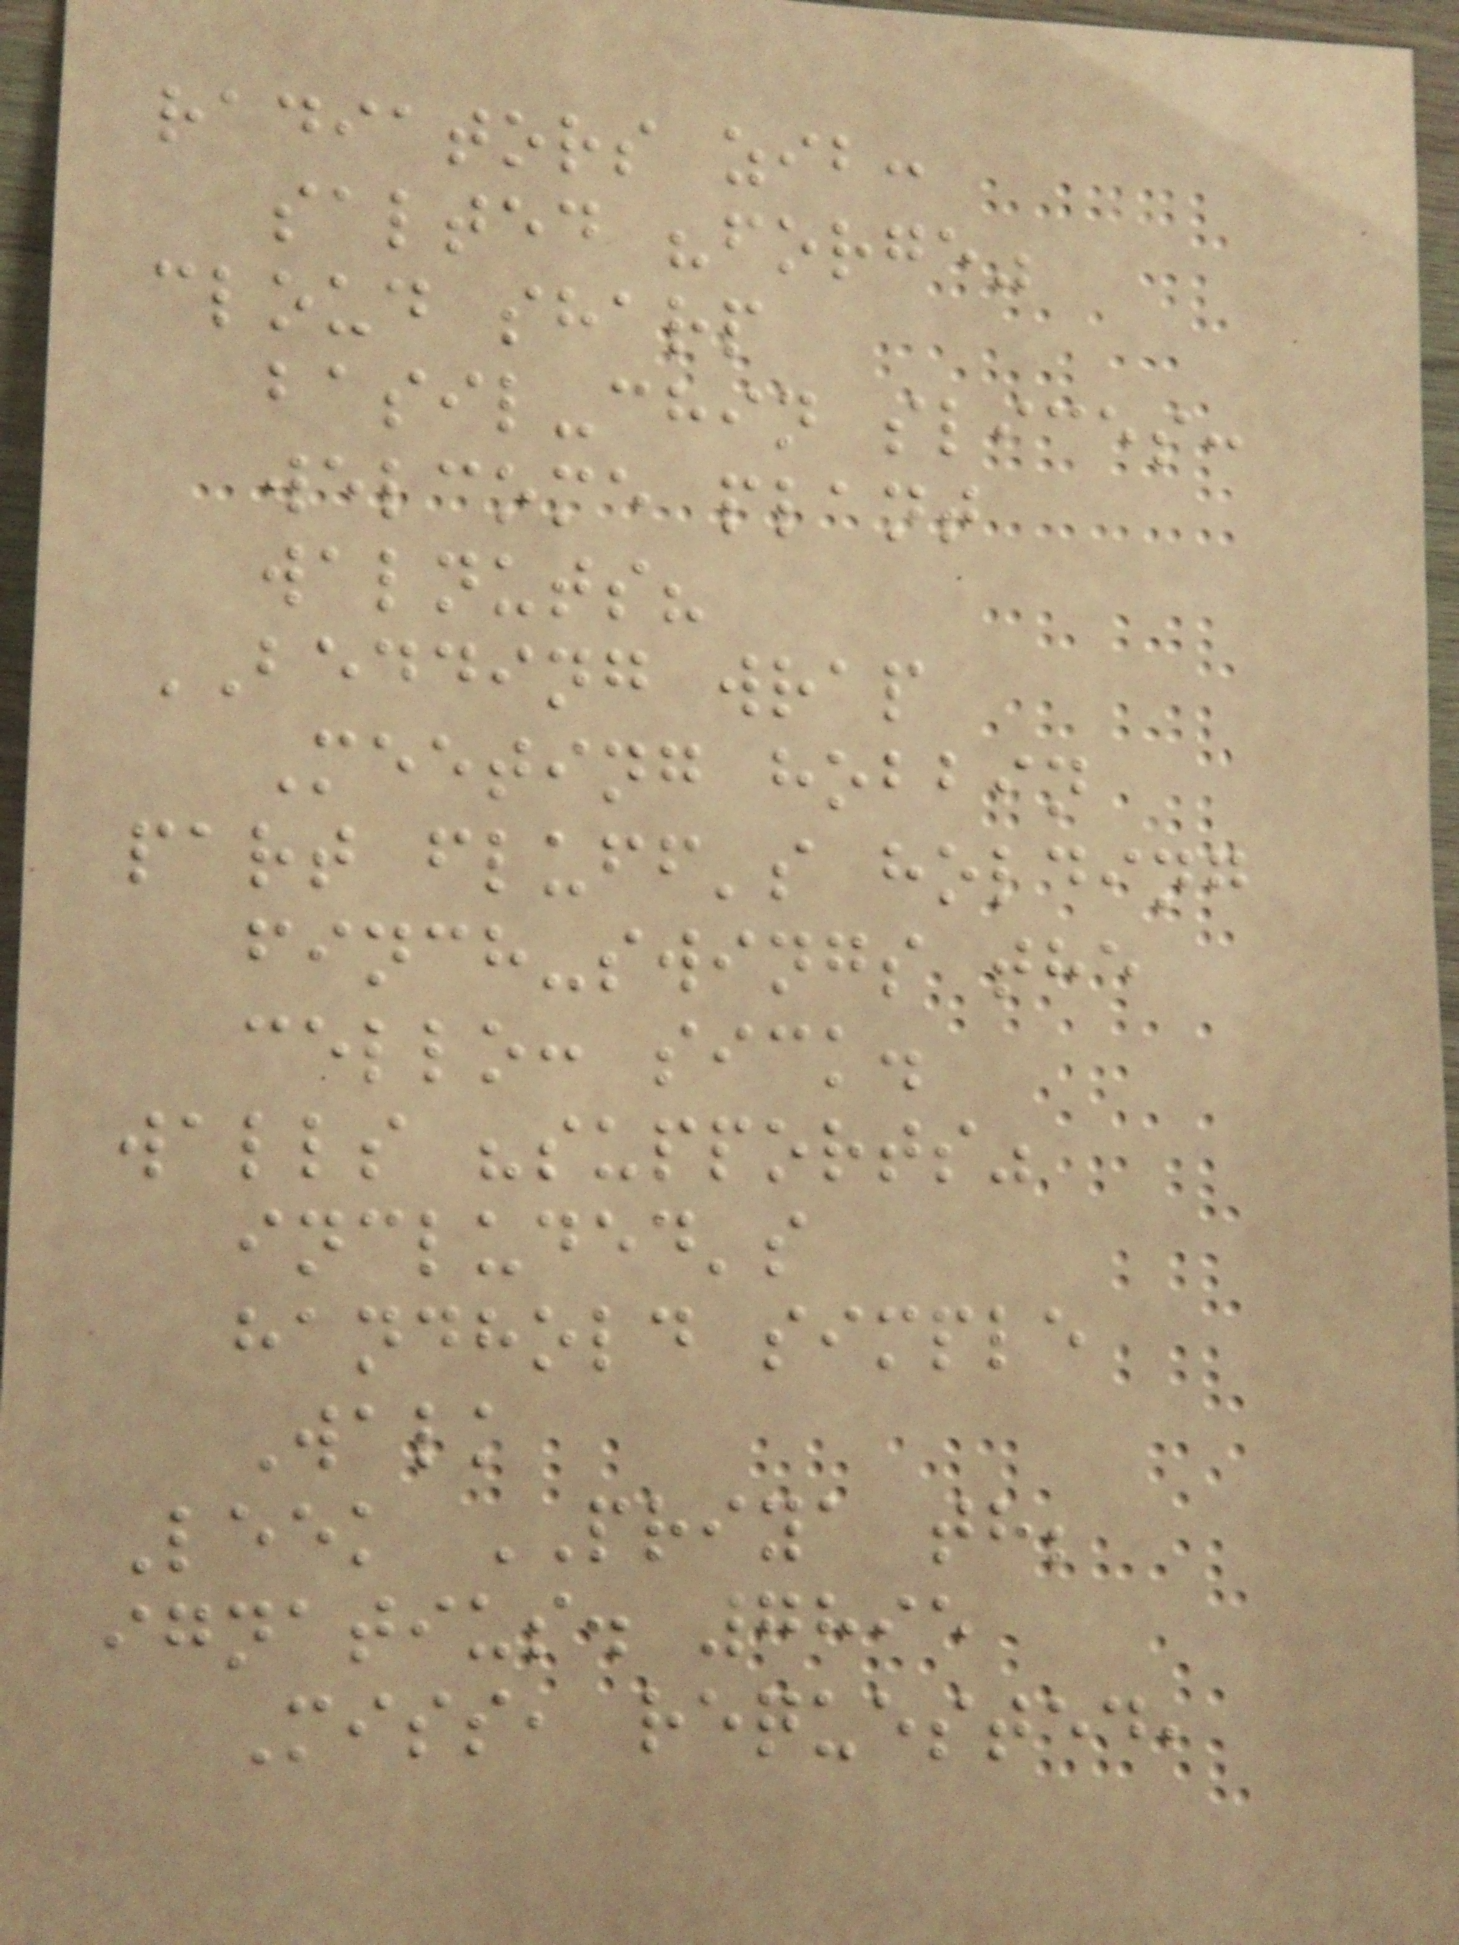radiators zib:
salted "forge"
cloud sharp
basil-chin slices:
welcome plant
walnuts?
BEDDING wrap
Meeting hobbin
part fluff's holding
finch-swings the
cello: sick.
walls "supports"
included's
handhold simple
Walk
Leek PRIYA th;
ignatius. 7895
Miss, requested,
